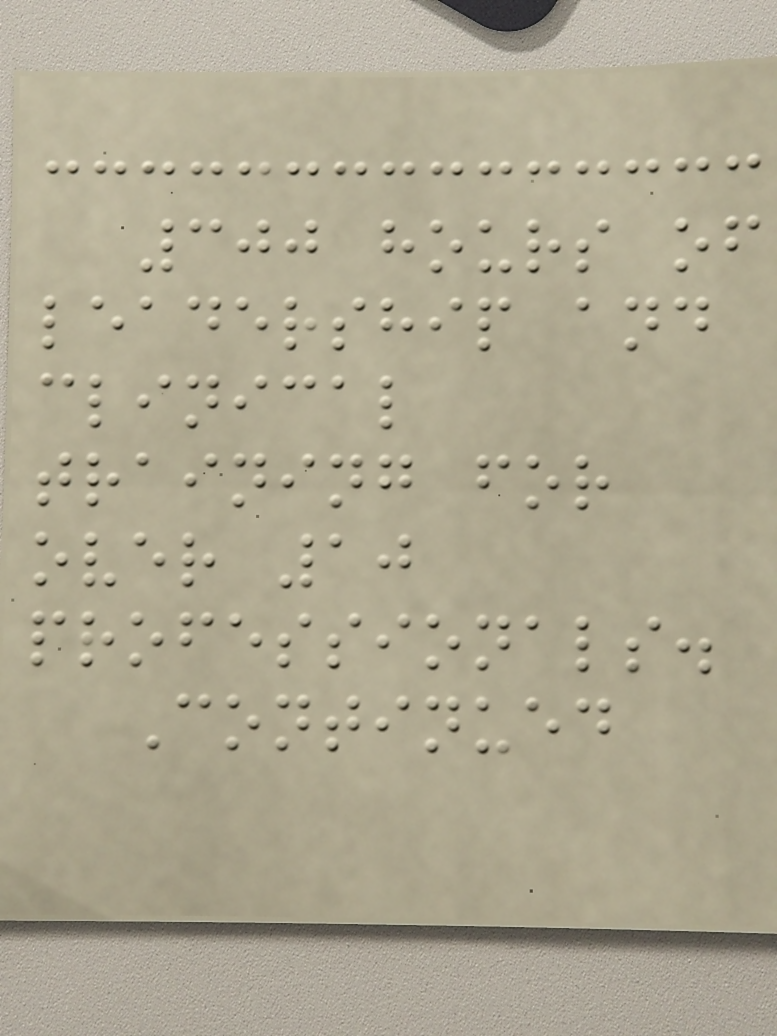300 hours of
leadership and
clinical
training for
over 10
professionals.
Continued
